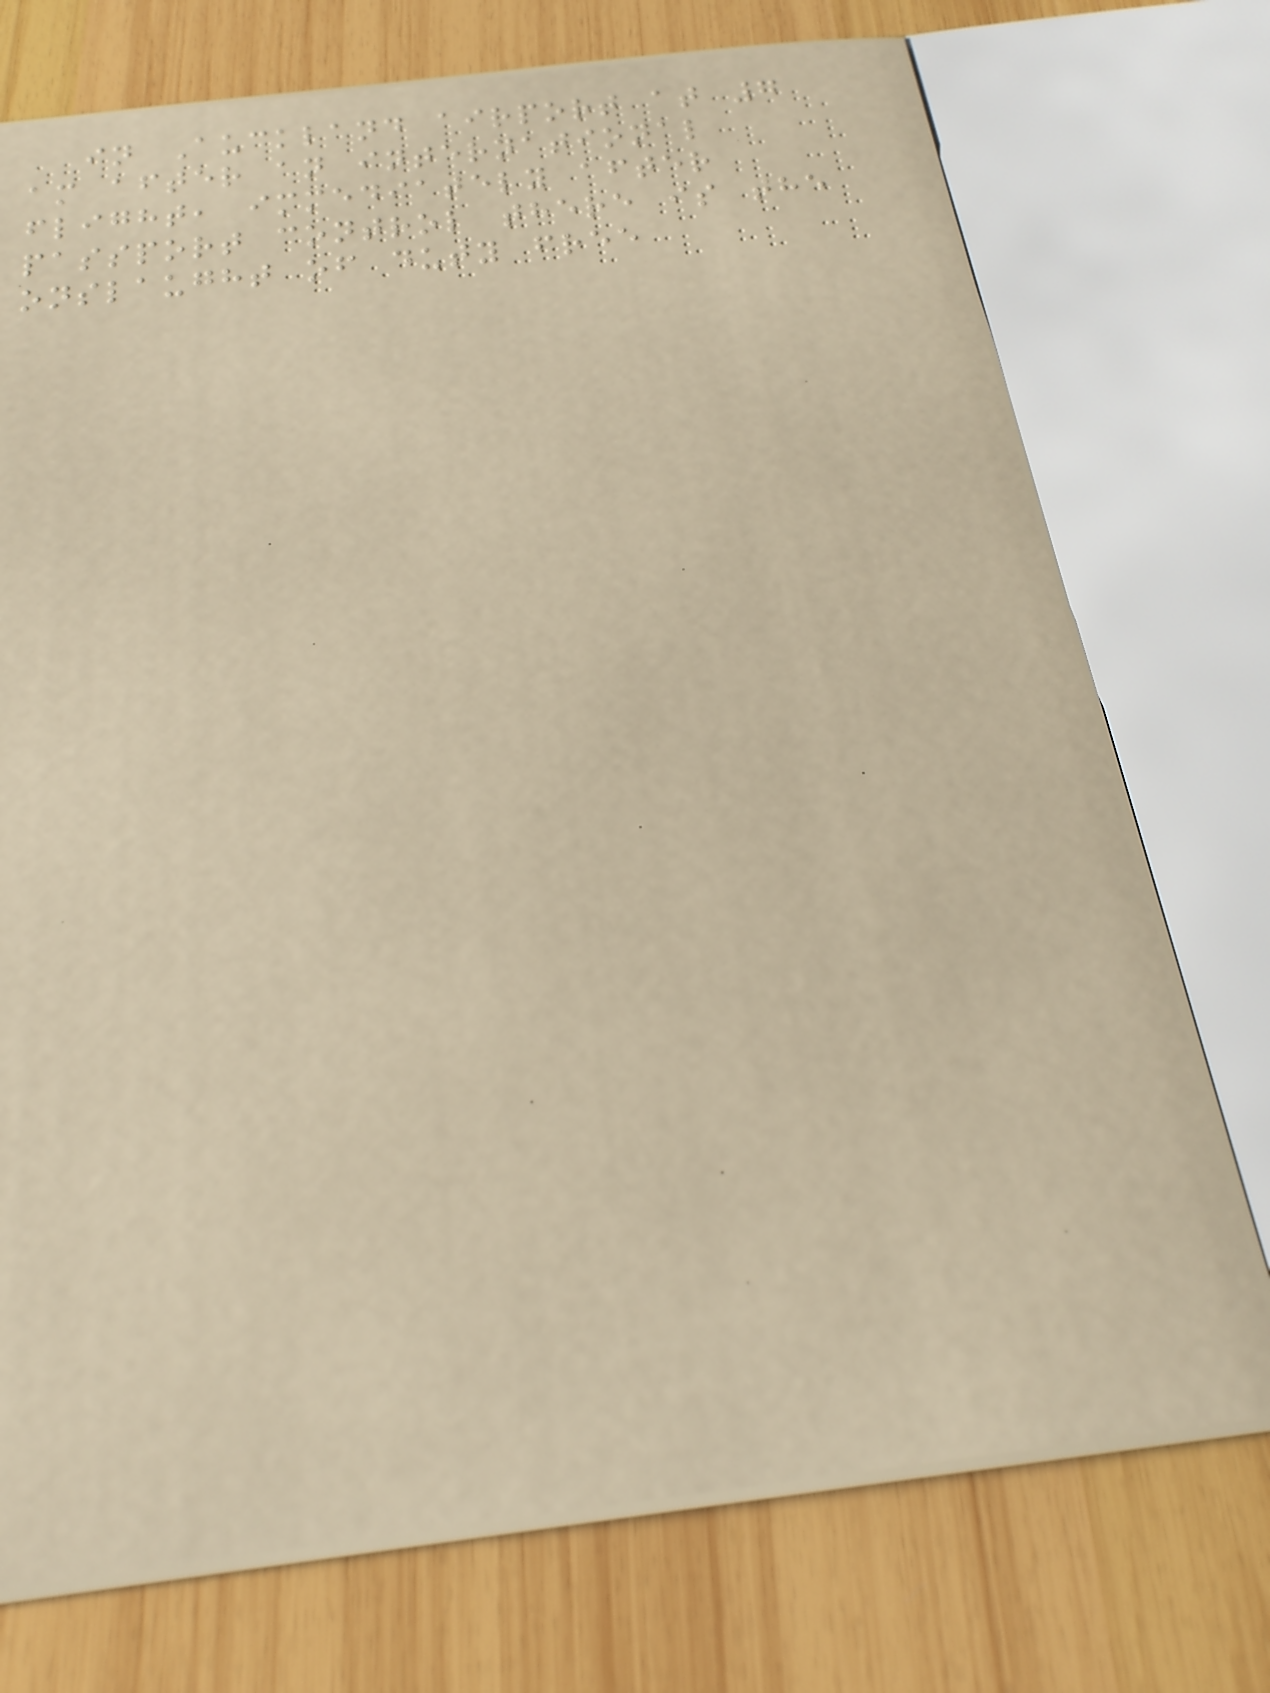in Auckland airport at 7
am after an international
flight, immediately after
passport control there is the
onslaught of duty free
